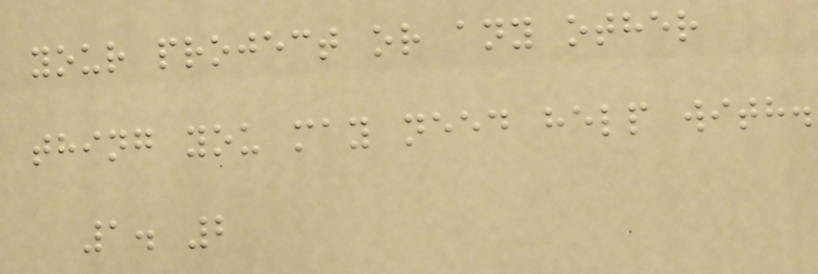your project or any other
thing you may need help with.
1. 2
